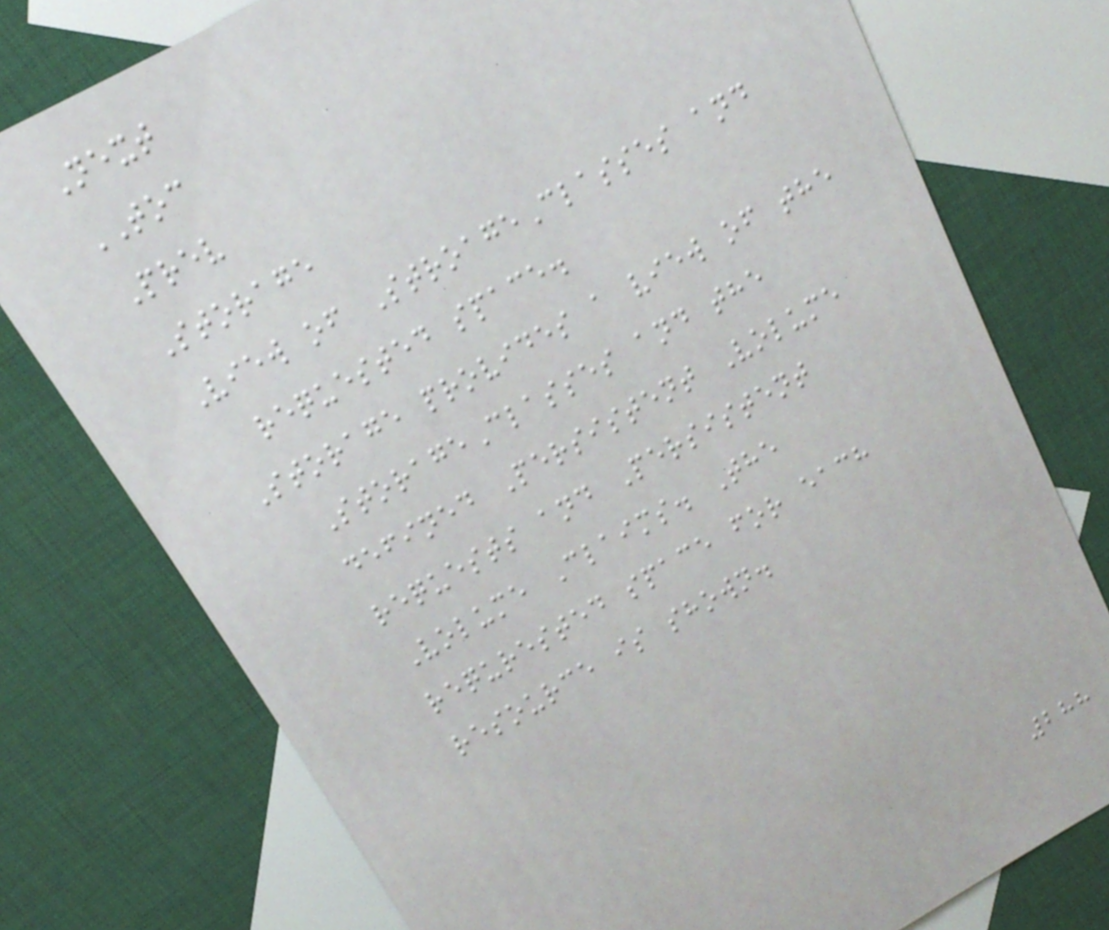Next
TOC
Prev
Storage
View of StroageClasses and
requested space.
Storage provides a view of the
StorageClasses and the
defined Persistent Volume
requests and Persistent
Volume Claims. The
requrested space for each
resource is shown.
288
